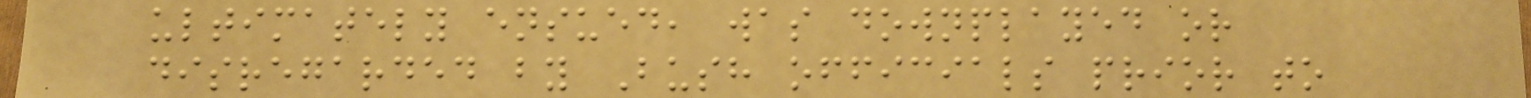ultimately ensued, was downplayed or
disregarded by Bush officials prior to
